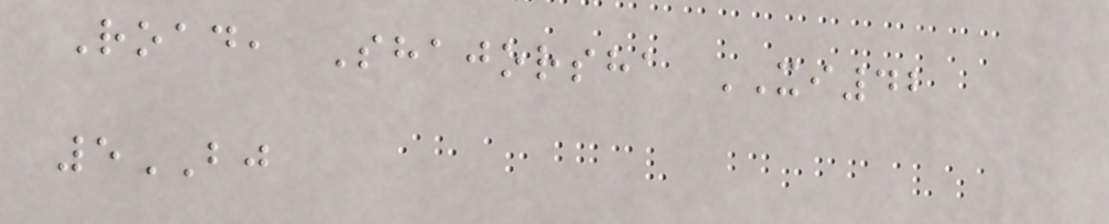Road, Shajorsha XI42
5BJ
